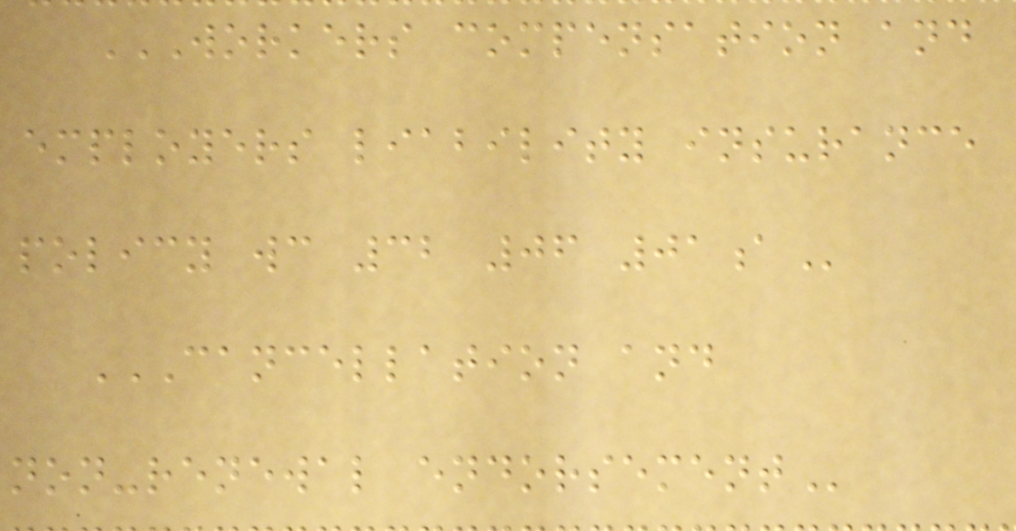WORKERS COMPENSATION AND
EMPLOYERS LIABILITY INSURANCE
POLICY WC 32 06 01A
CANCELLATION AND
NON-RENEWAL ENDORSEMENT
